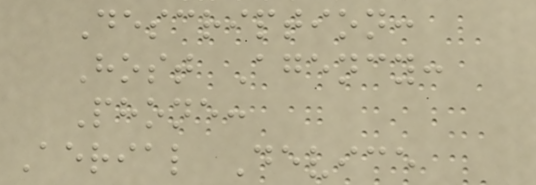Description:
Host Agency:
Phone:
Aerial Device
